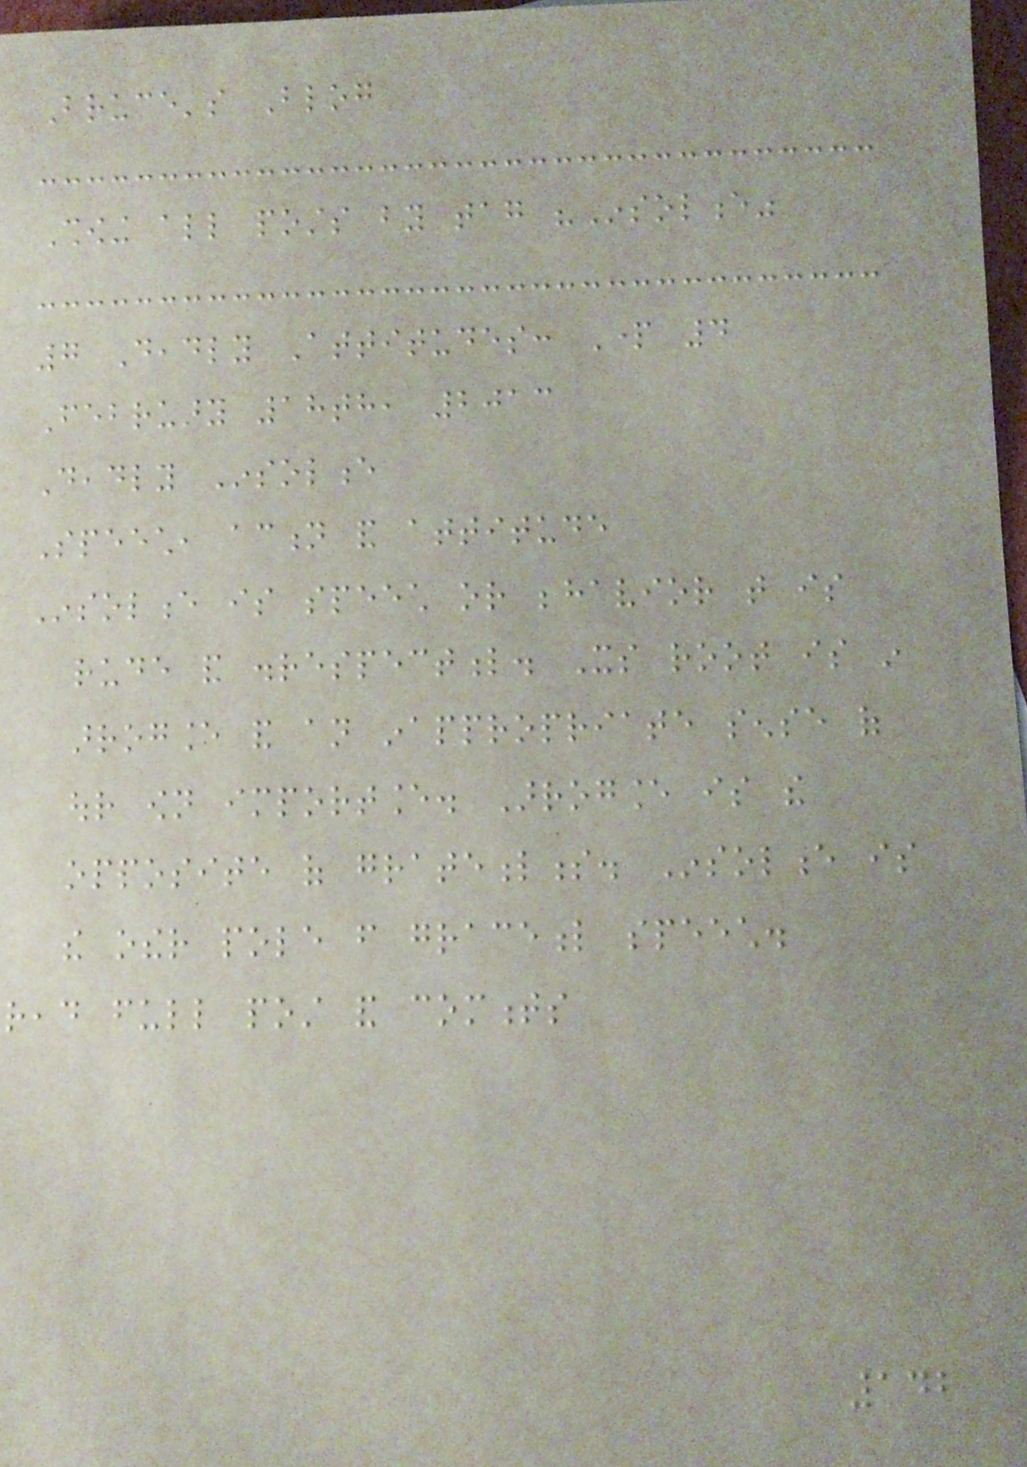Bruce's Blog
Showing all posts by tag "Insolence"
7 Deadly Attitudes: Part 4
February 18th, 2013
Deadly Insolence
Speech, action and attitude
Insolence is speech or behavior that is
rude and disrespectful. Its root is in
arrogance and an inappropriate sense of
our own importance. Arrogance is the
opposite of gratefulness. Insolence is
the other pole from graceful speech.
read full post and comments
142
